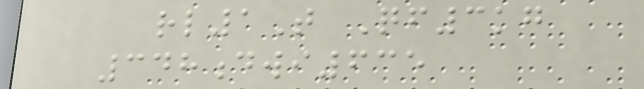rl1T Qf3kg
348dwi635
